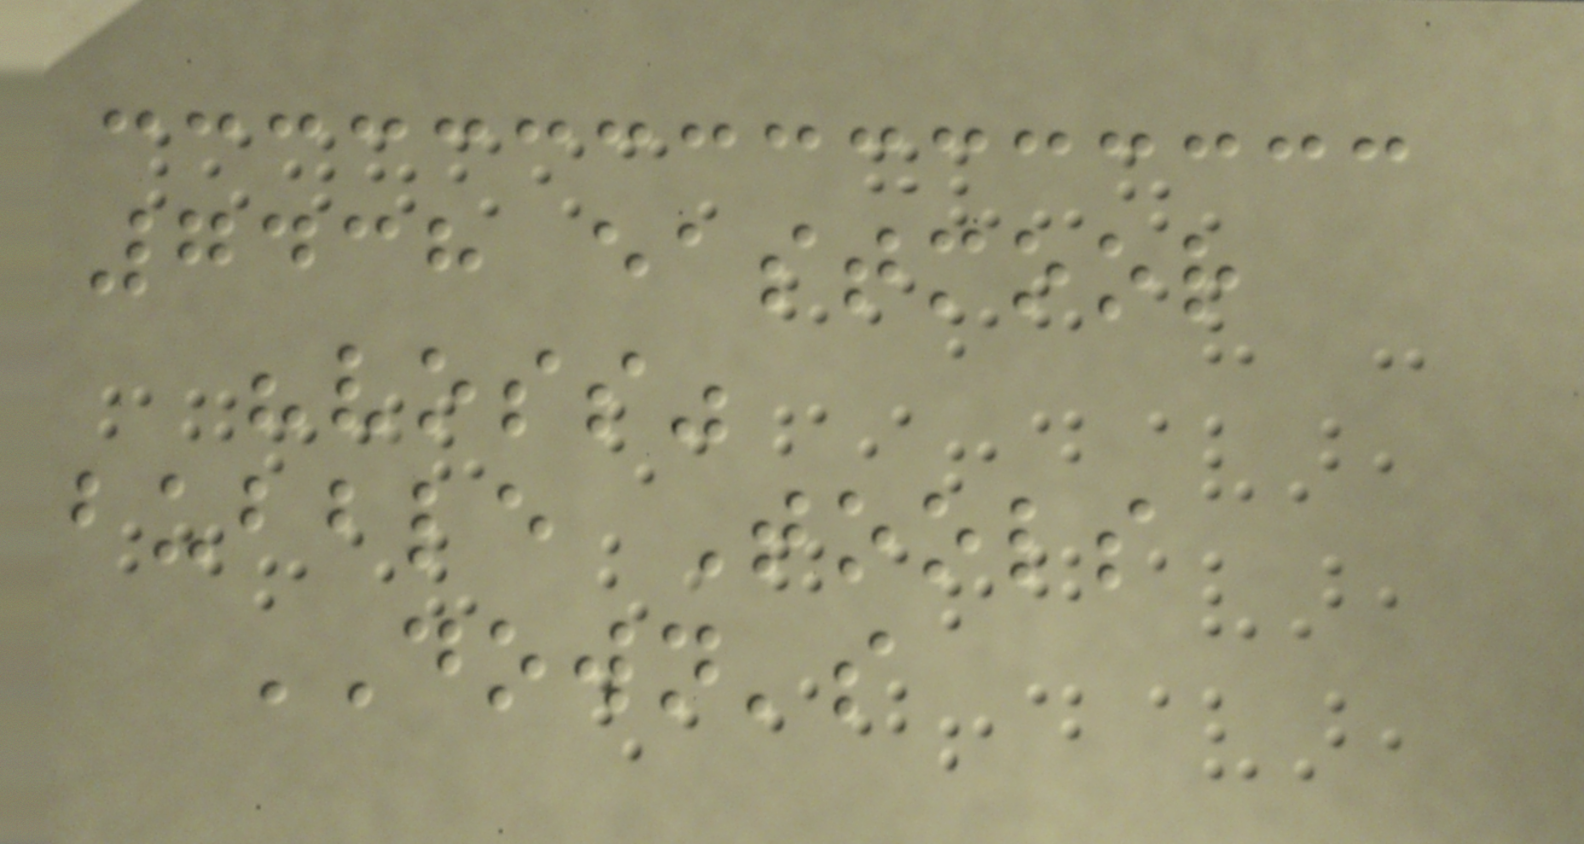7438 eastmoor
"voss"
bubble Tools
DOWN's
